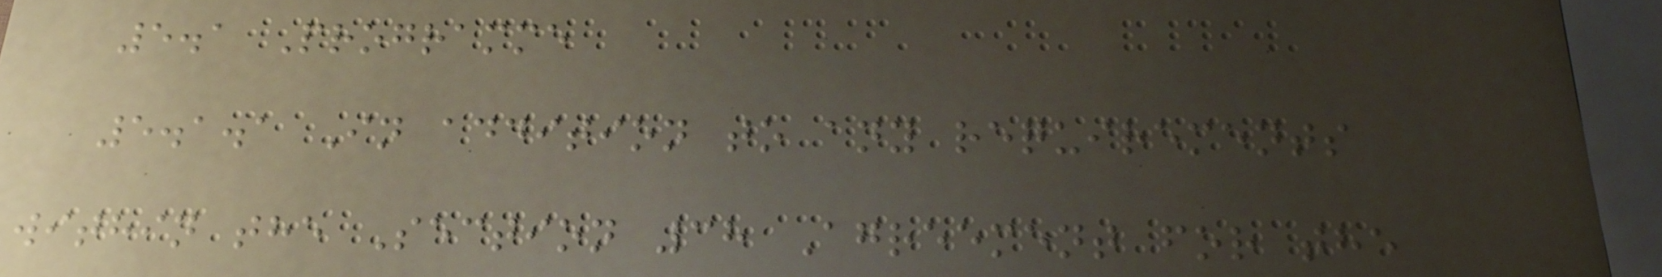5.1 Programme
5.1.1 In addition to any requirements
within the Section 38 Agreement for the
